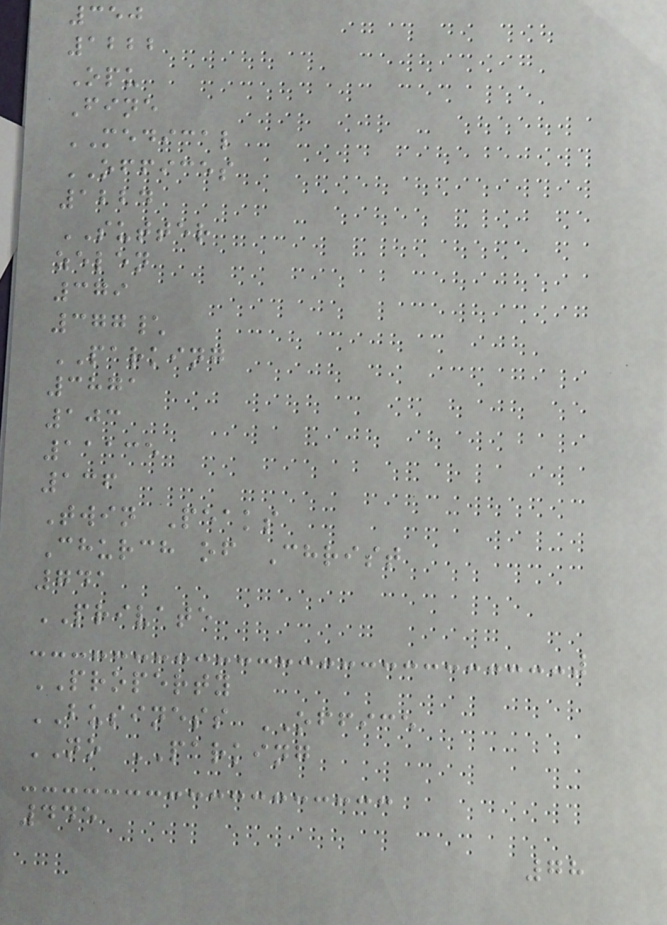350
1222
Opu
Fine
MEDICAL
OFFICES
1224
SUTTER
zelen
379
377\
PARKING
3871
103
11135
136
Twin Peaks
Church of Christ
741
PRIVATE
PROPERTY
BUSINESS OFFICE
NO PARKING
445
78
